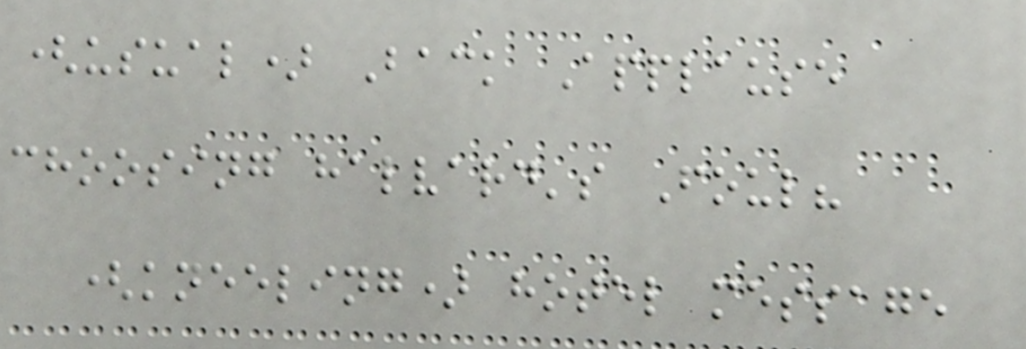(usual) Back Applause
choosing halvard's Foul?
(kneeling) hotel message
